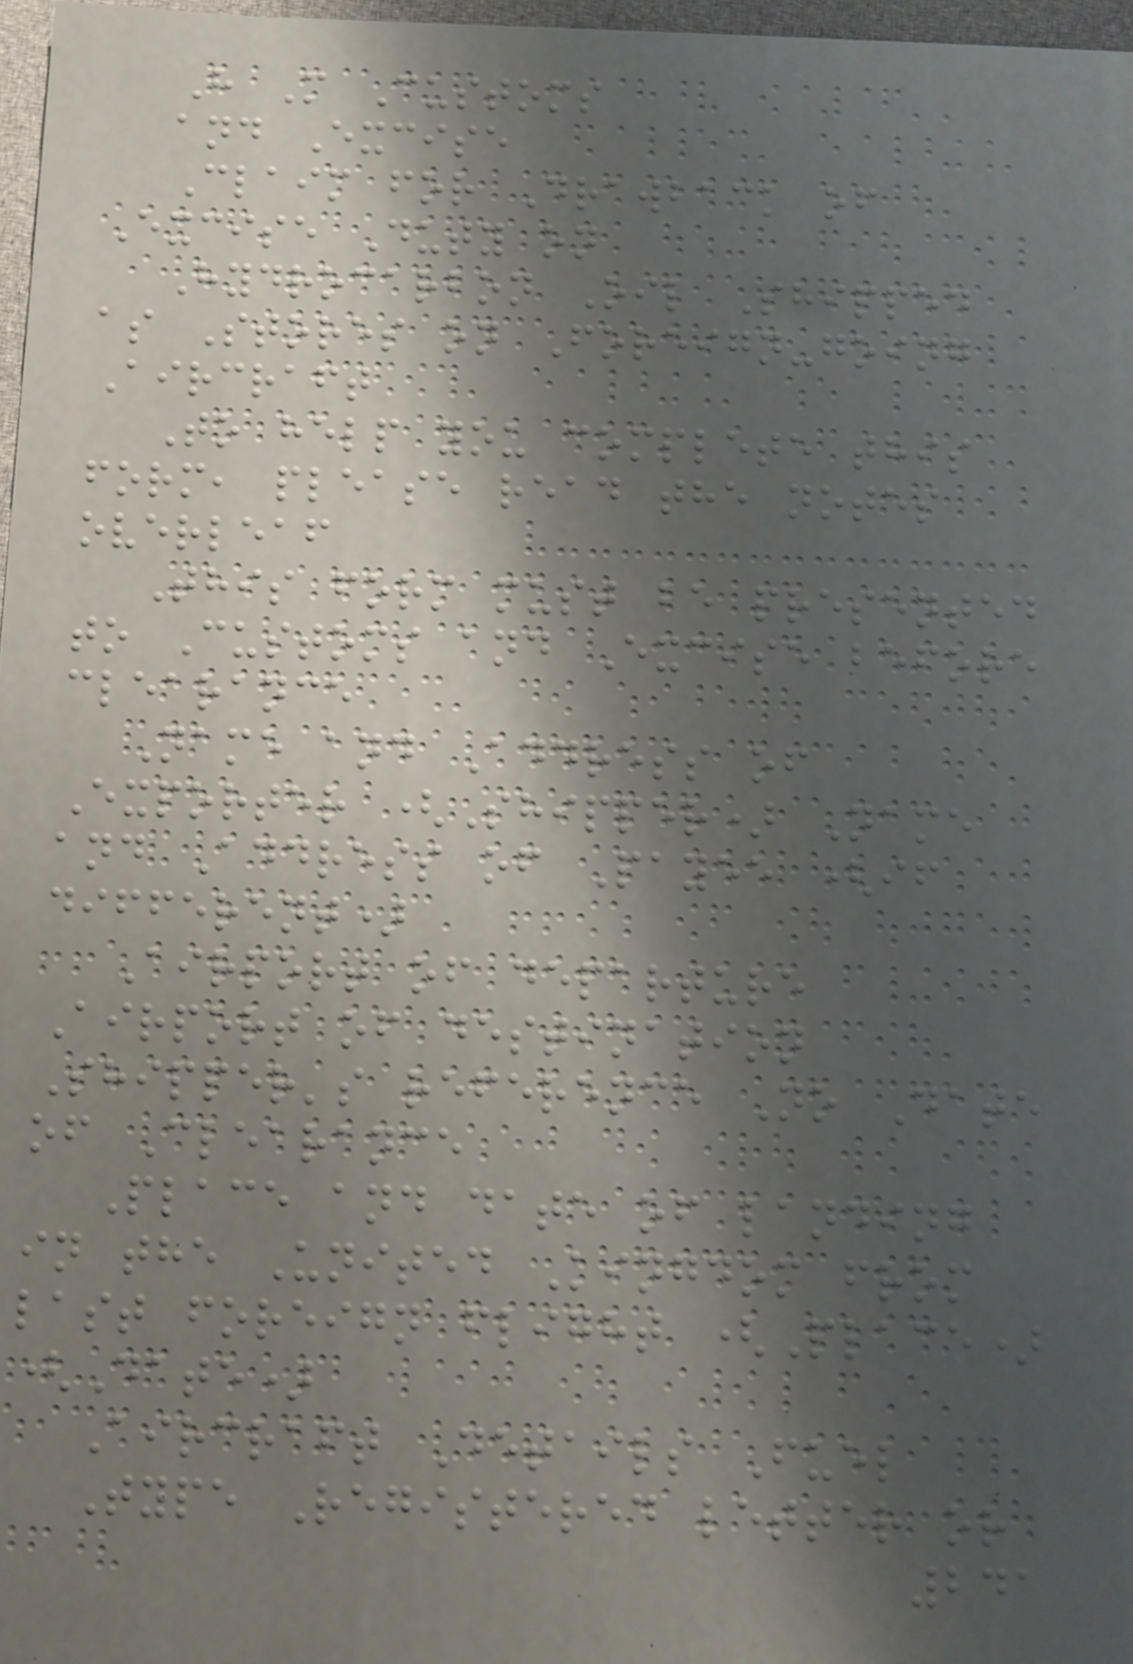H M Customs
and Excise
Claim for Drawback of
Excise Duty on
Hydrocarbon Oil Shipped
as Stores on Foreign-going
Aircraft
To help you complete this
form, please read the notes
overleaf
This form must be presented
to Customs and Excise before
clearance
Name and Address of
Exporter (Shipper) Name
and Address of Payee (if
different)
Airport of departure
Airport of destination
Shipper's reference No Date
of Clearance
Place and date of landing
in the United Kingdom from
last foreign flight (Place)
(Date)
Aircraft Details Fuel
Type Registered letter or
241
